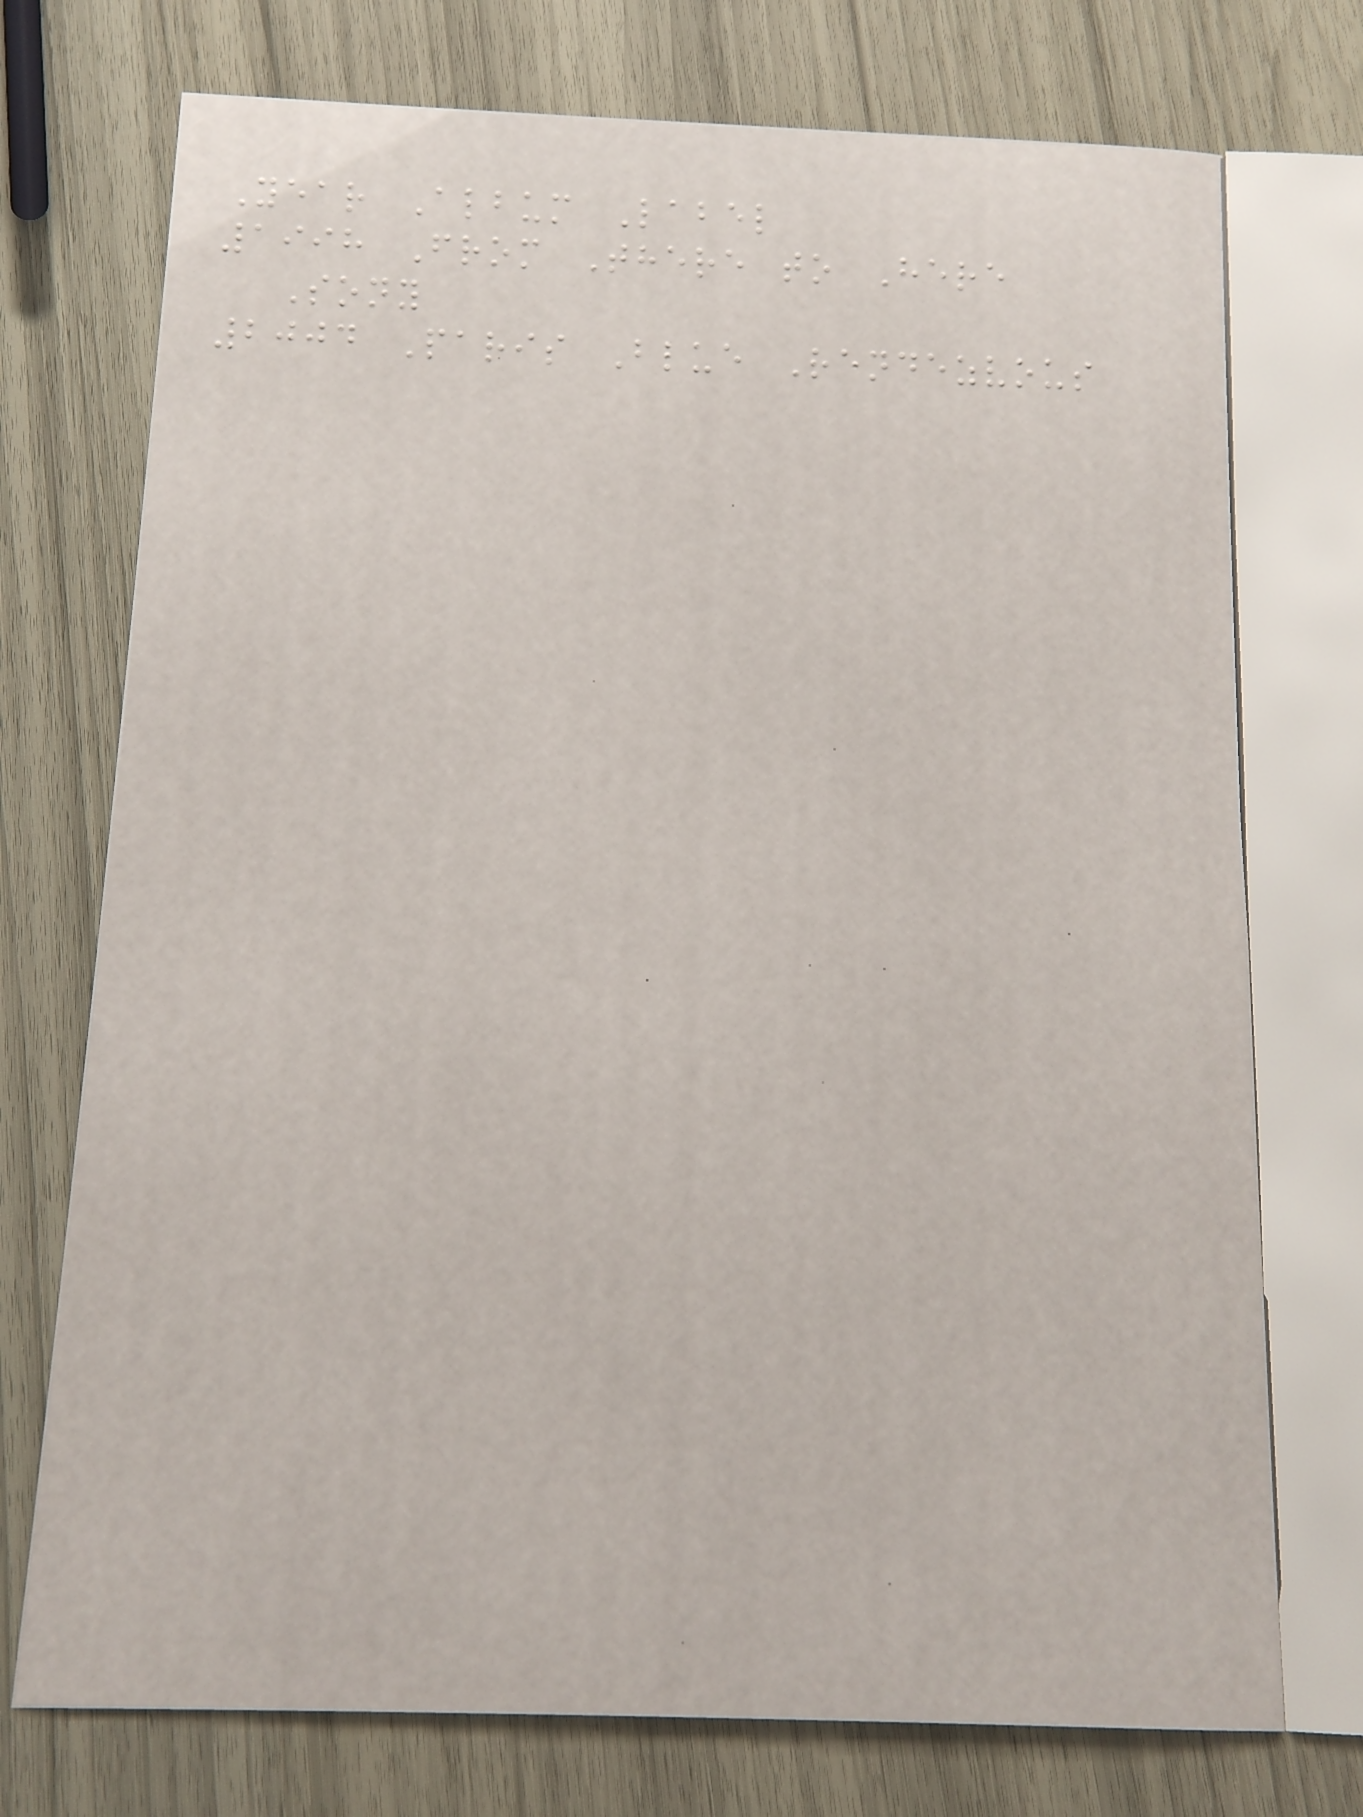Year Album Label
1998 From There to Here
Sony
2004 Paris Blue Rendezvous
